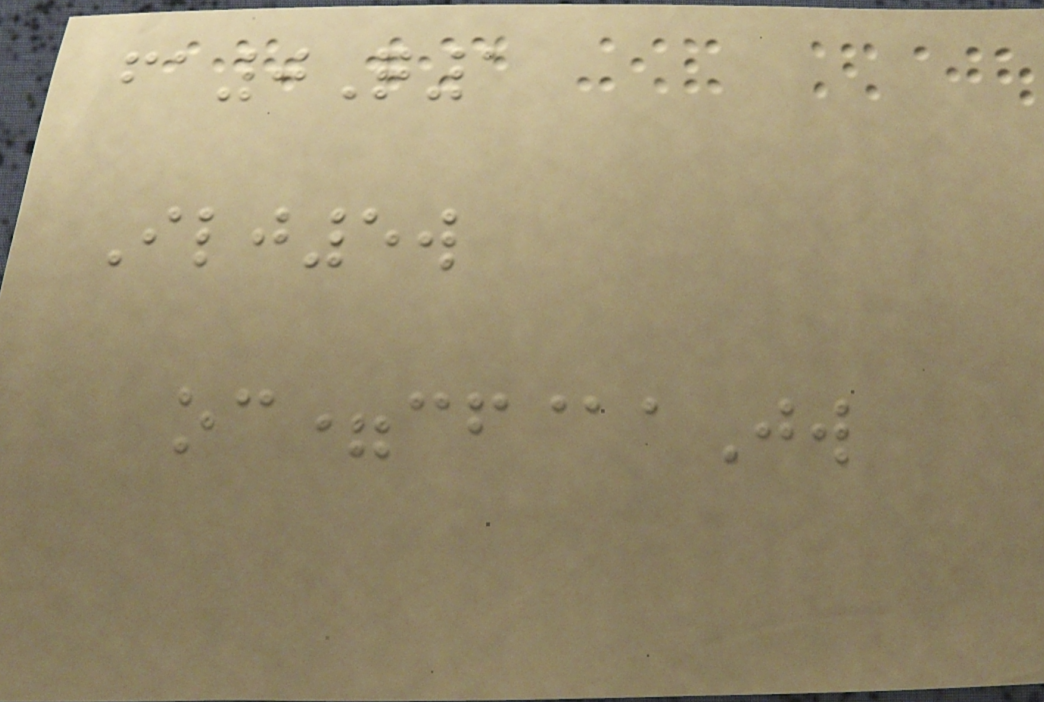fa0Q1
Ilj5w
oc=cf@aJw
